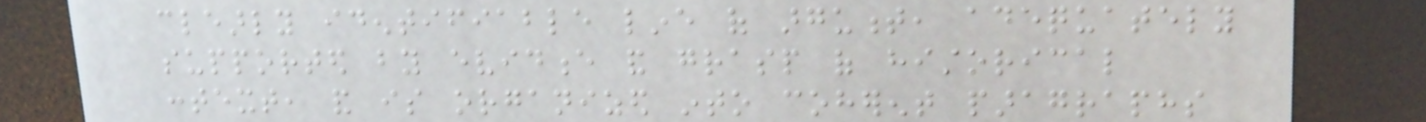clearly identifiable line of argument, adequately
supported by evidence and grasp of historical
context, and is organized into coherent paragraphs
